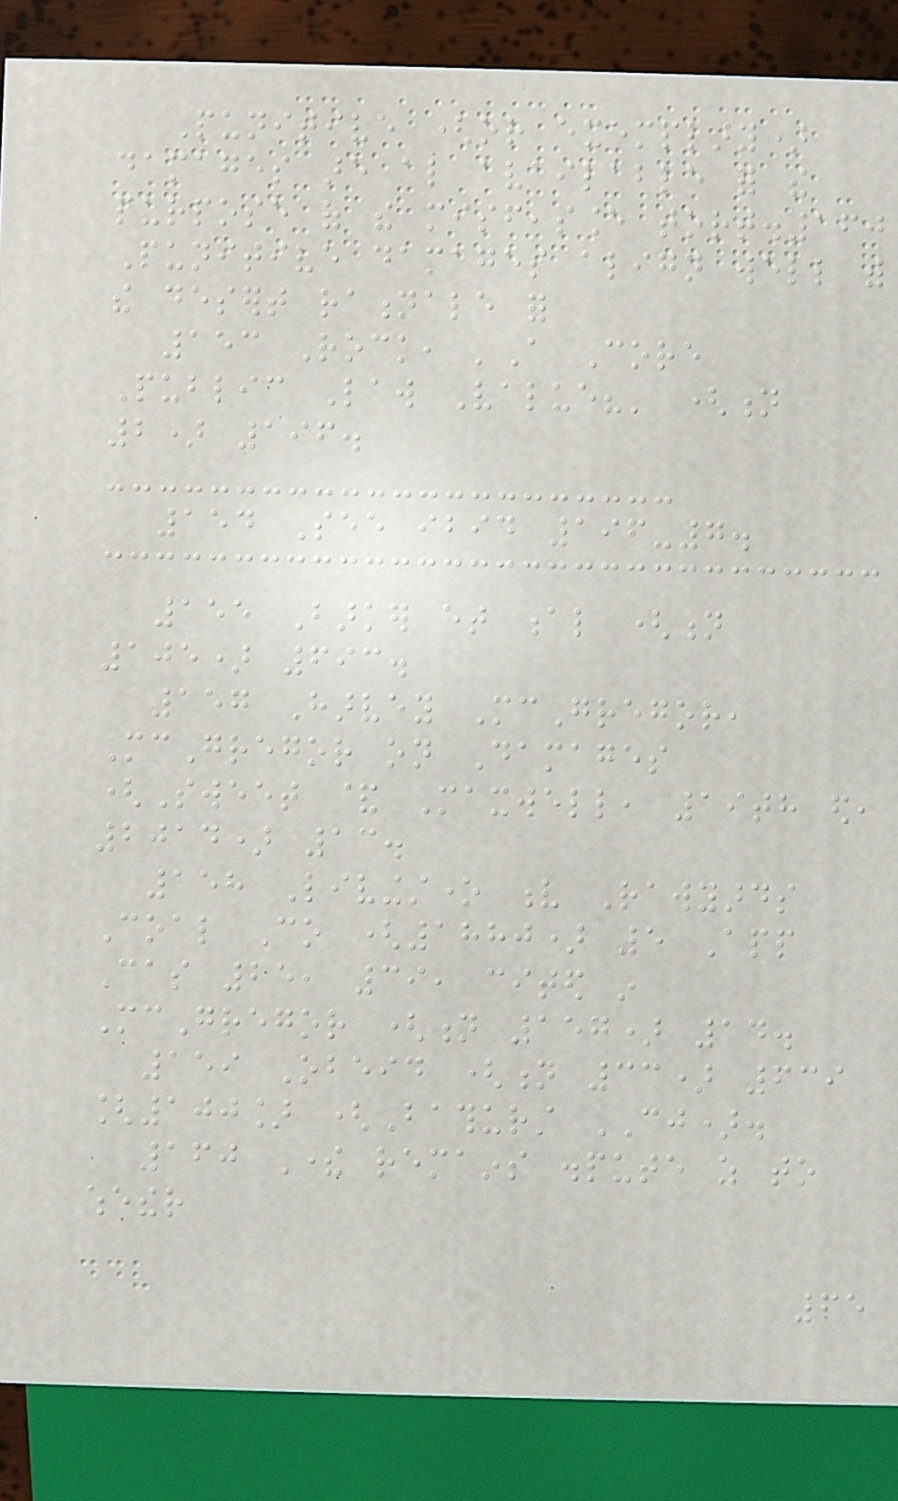Punitive (or exemplary)
damages are also available for the
purpose of the misfeasance tort.160
Punitive damages align well with
the desert rationale for
153 Rock, 'A Core
Public Law Value?' (n
2) 196.
154 See ibid 196-7.
155 Barker et al (n
105) 693.
157 Harvey McGregor,
McGregor on Damages
(Sweet & Maxwell, 19th ed,
2014) 13.
158 Livingstone v Rawyards
Coal Co (1880) 5 App
Cas 25, 39, cited in
McGregor (n 157) 14.
159 Obeid (n 33) 639
[100] (Bathurst CJ).
160 There remains dispute as to
whether
65
